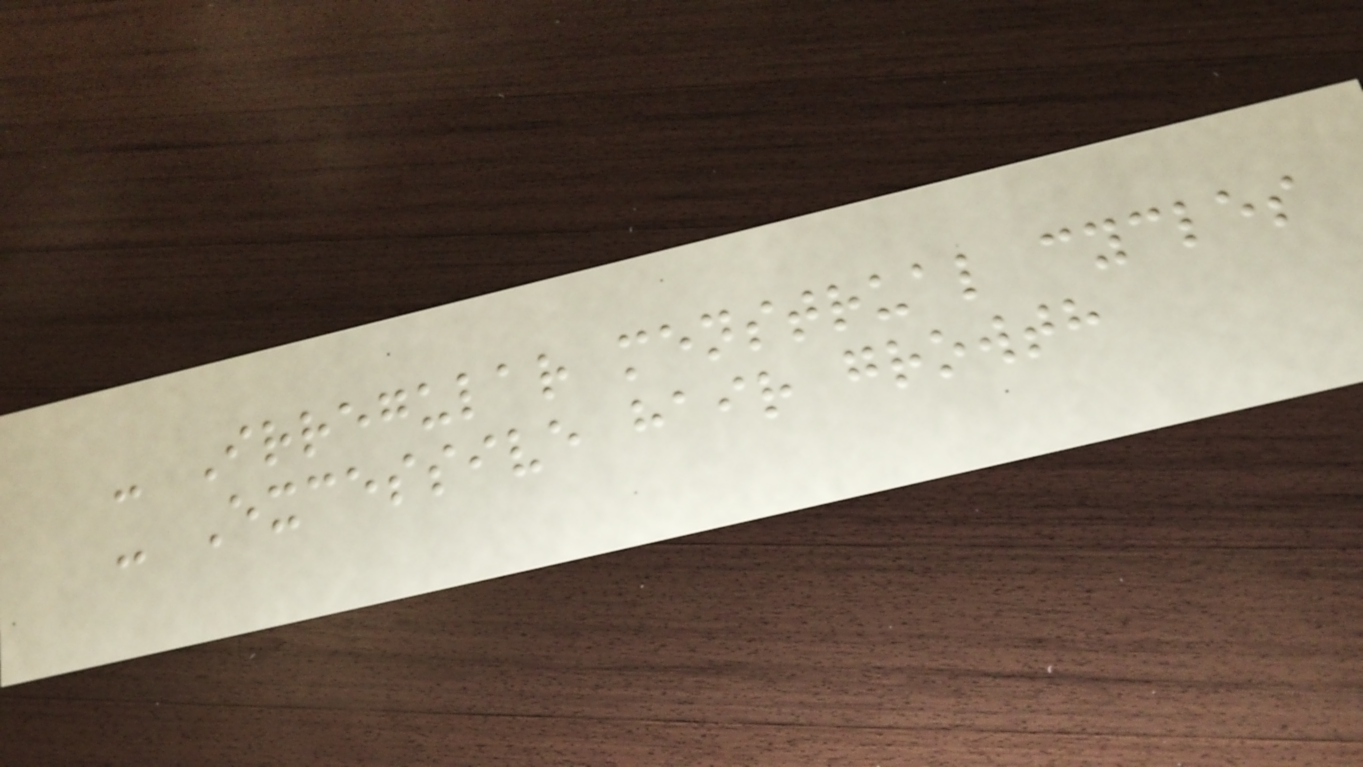- Irregular menstrual cycles
- Excessive hair growth
